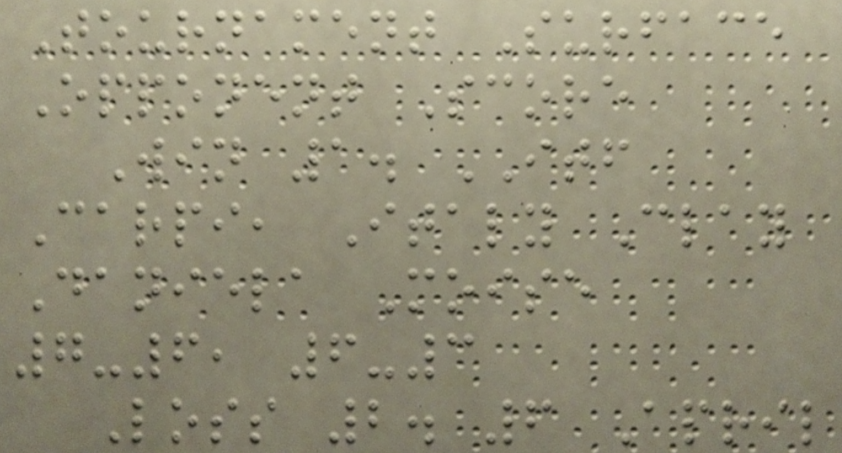Tournament Surface
Opponent Score
Win 1. ITF
Carpi, Italy Clay
Daniela Moise
7-6, 6-3
Loss 2. 6 April
